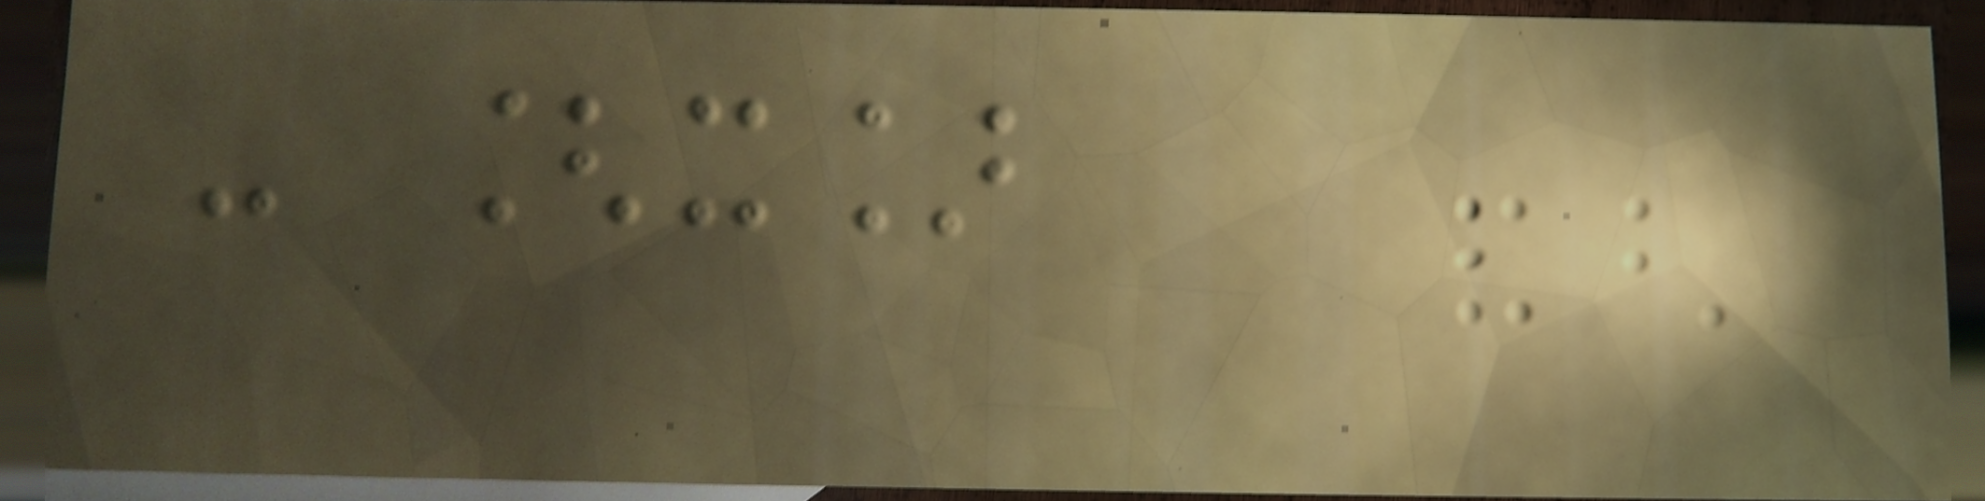- [x]
